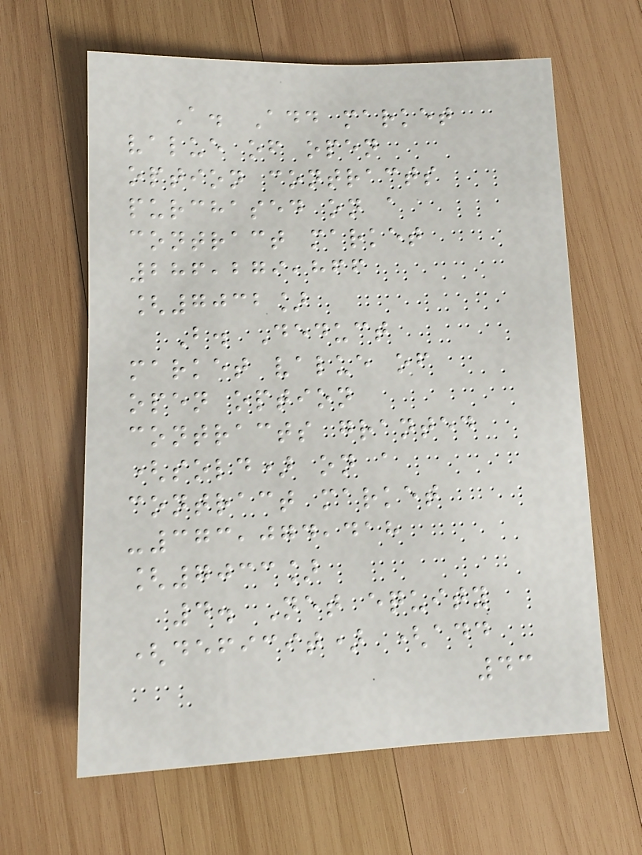A. Add market
value of open
option contracts
purchased on a
contract market
286,279,866
[7032]
B. Deduct
market value of
open option
contracts granted
(sold) on a
contract market
-373,074,418
[7033]
4. Net equity
(deficit) (add
43
